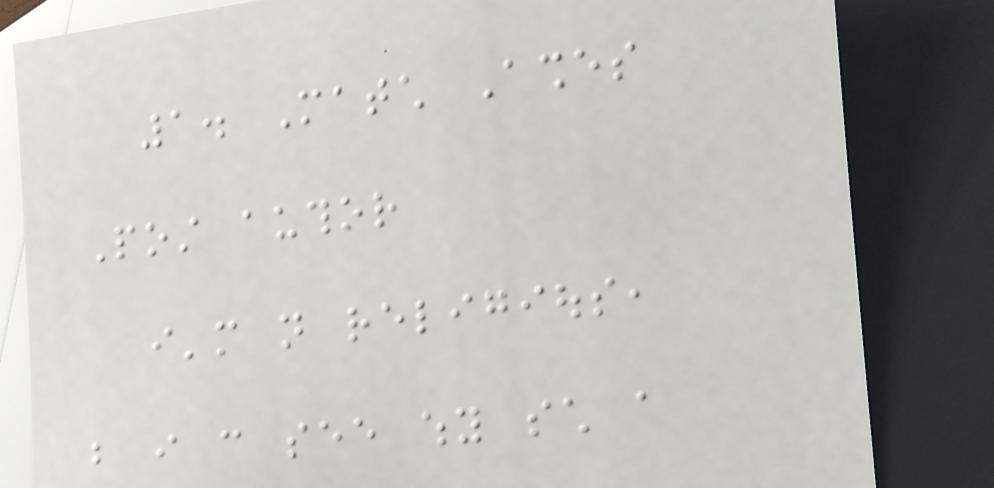1. Match Ashes
Post author
i'm not religious,
but i can see why such a
